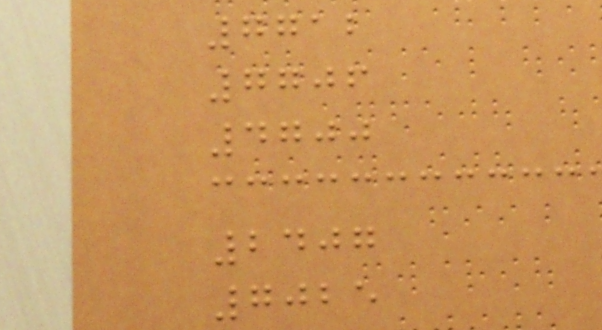7712
7706
4700
2407
7025
